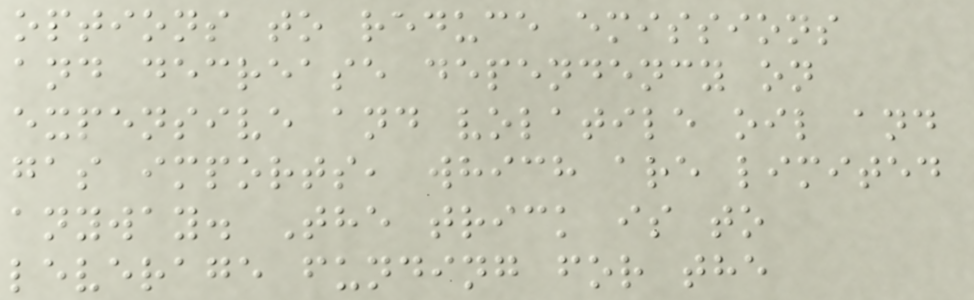options to reduce emissions
and decrease dependency on
expensive and volatile oil and
gas imports, which are limited
anyway. The trick is to
leverage funding for the
